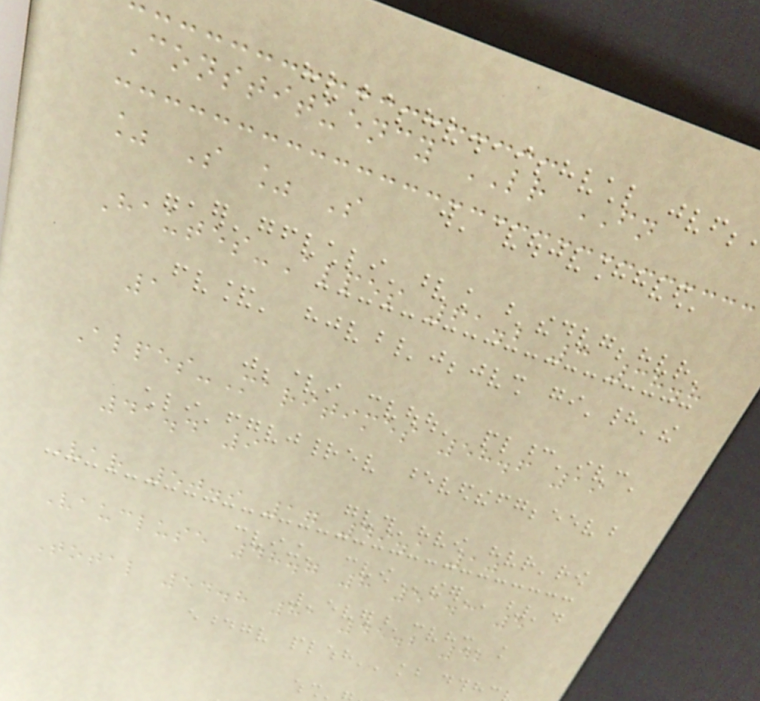Constituency LR FN
% S % S
Hautes-Alpes 61.2 3 38.8
1
Alpes-Maritimes 58.6 19
41.4 9
Var 50.9 17 49.1 10
Vaucluse 48.7 8 51.3 5
Total 54.8 81 45.2 42
